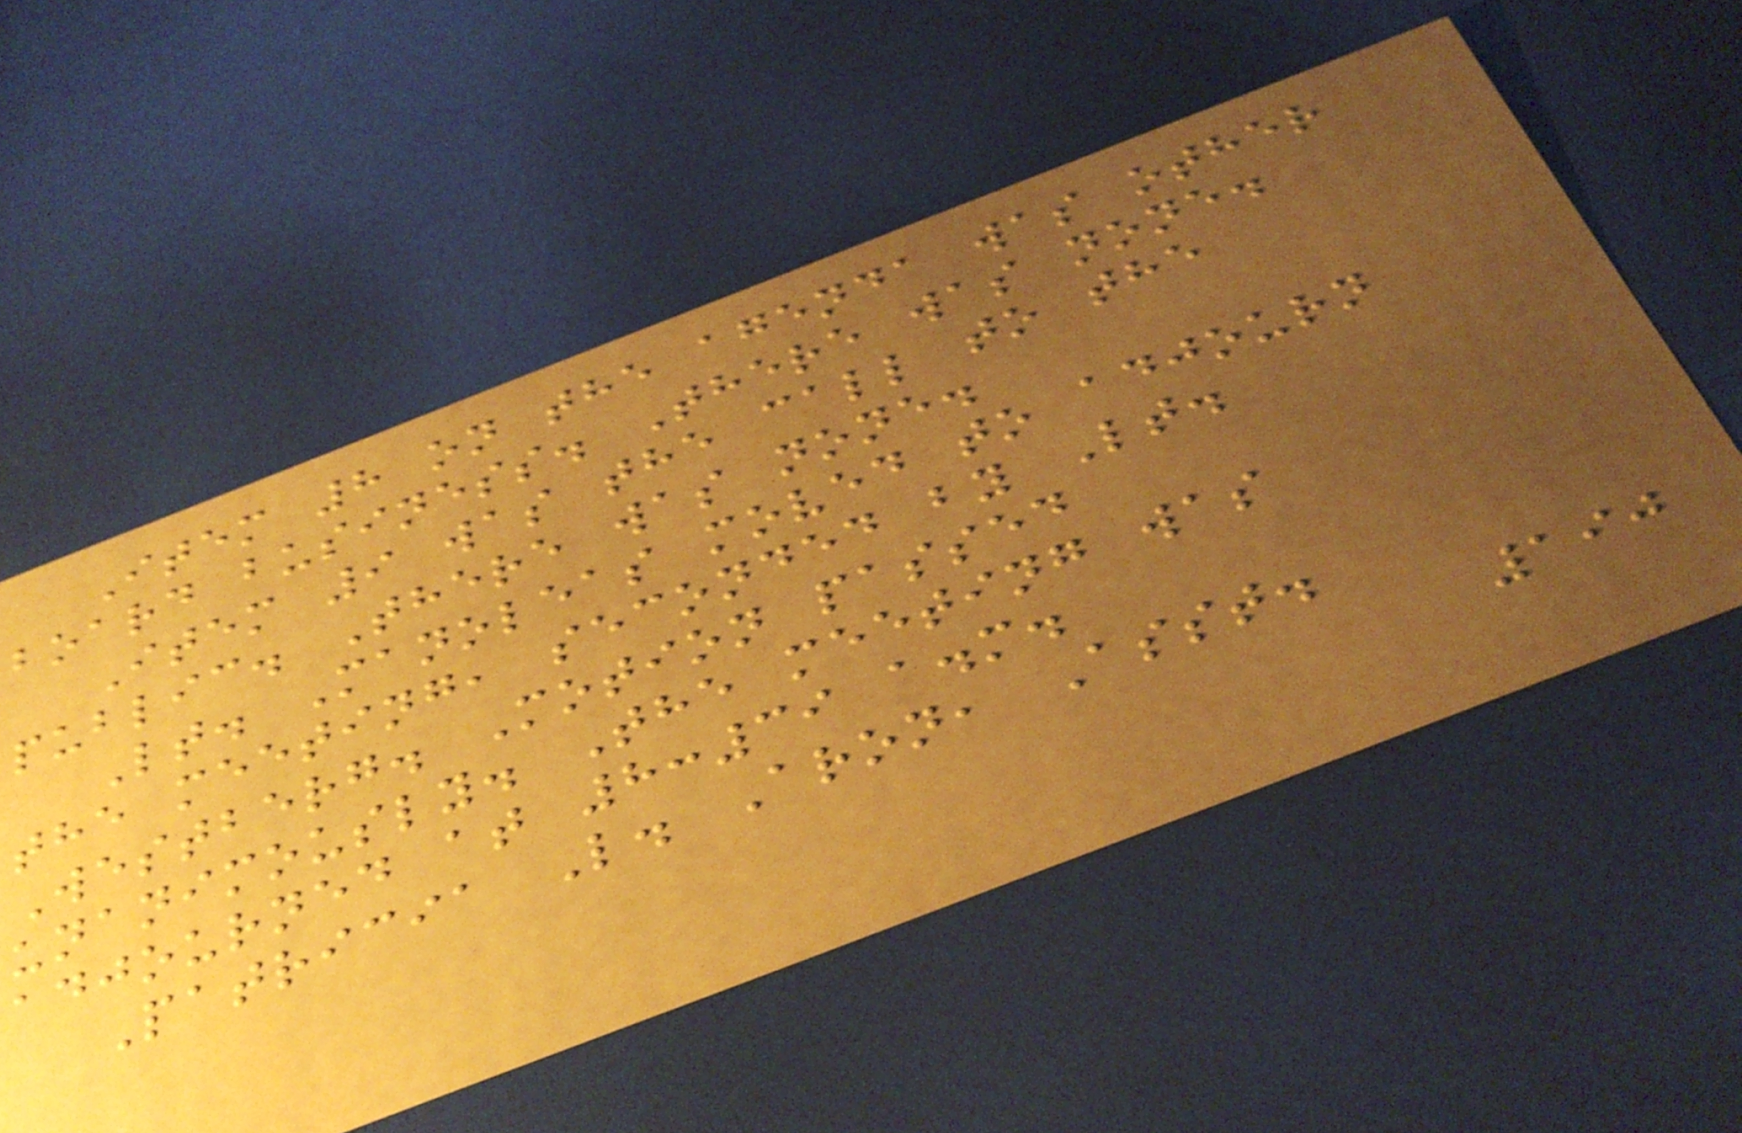Item 8 on the agenda was other
board business. There was none.
Item 9 was the call to the
public. There was none.
Lt. Manoleas moved to adjourn
the meeting, seconded by Lt.
Westberg. Motion passed
unanimously. The meeting was
adjourned at 8:39 a.m.
Patricia L. Aron, Asst.
190
